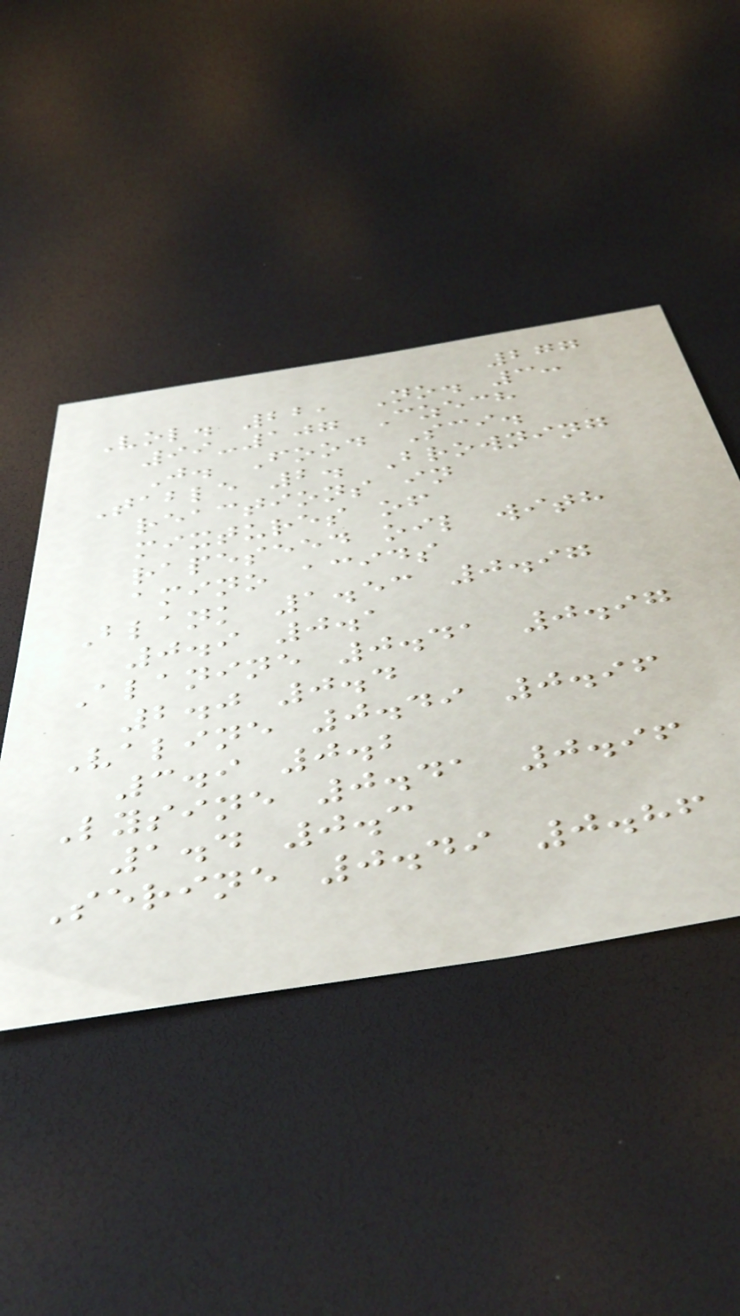277
Vol. 22, No. 3:
99-107 Czech
J. Food Sci.
Table 2. Browning
reactions in
mixtures of
rapeseed oil with
amino acids
Blank 1.53 0.97
0.9 0.1
Alanine 0.41 0.97
2.0 0.4
Valine 0.49 0.96
3.9 0.2
Lysine 0.41 0.96
1.4 0.3
Serine 0.49 0.86
